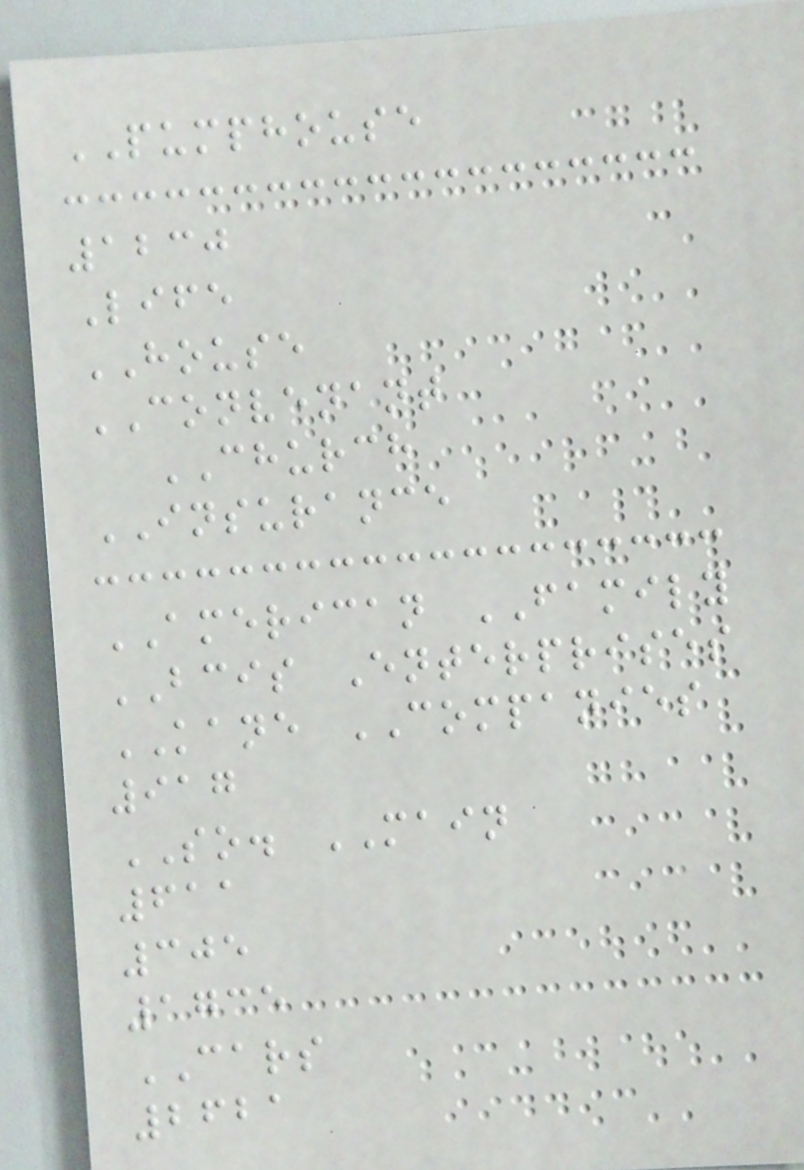PUMPHOUSE
1230
Life
HOUSE
CONVENANT
CHURCH
INSURANCE
AMERICAN FAMILY
BCIS Enterprises
KANE COMPANIES
917
SO. MAIN
611
305
1735
CARS
2621
